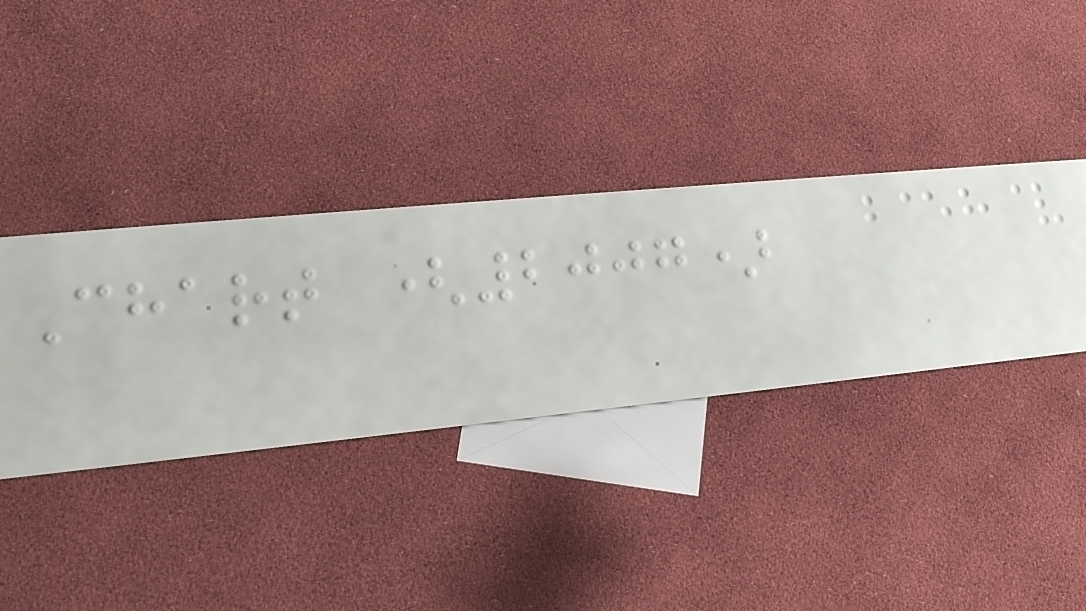Chart (2007)
